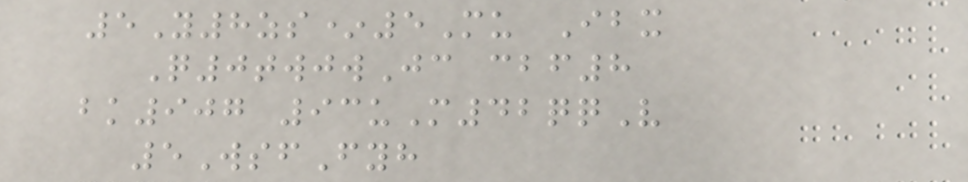5Y8zs*5Mu Ibx
Q0twjwJc cbf8
bk907 93uM42qqV
5WsfFyh
